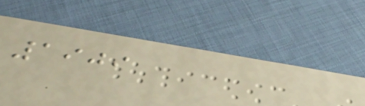1909
